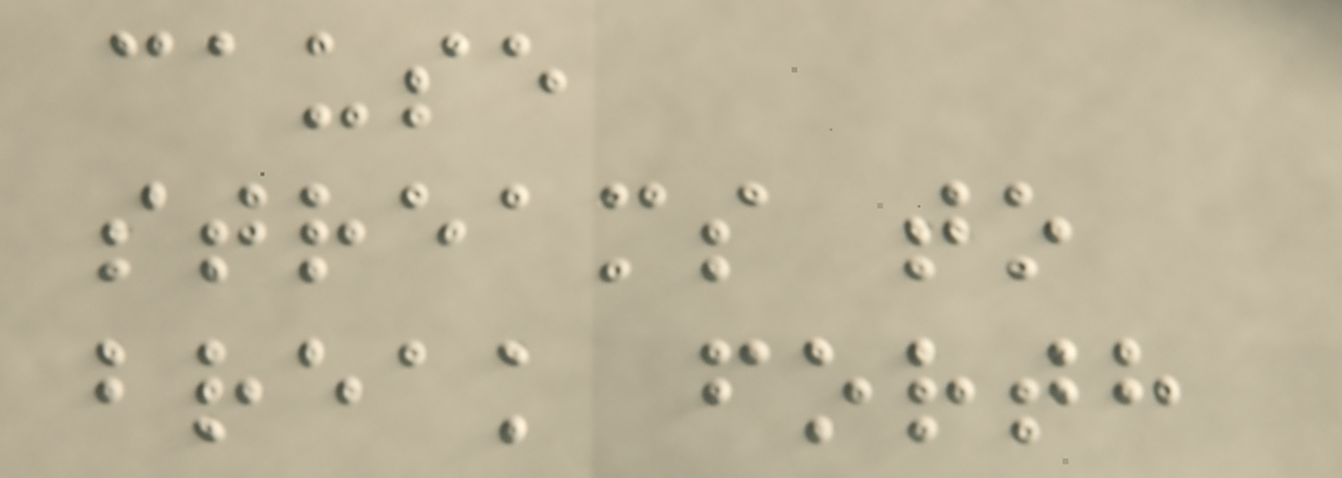cause
streams to
break forth
